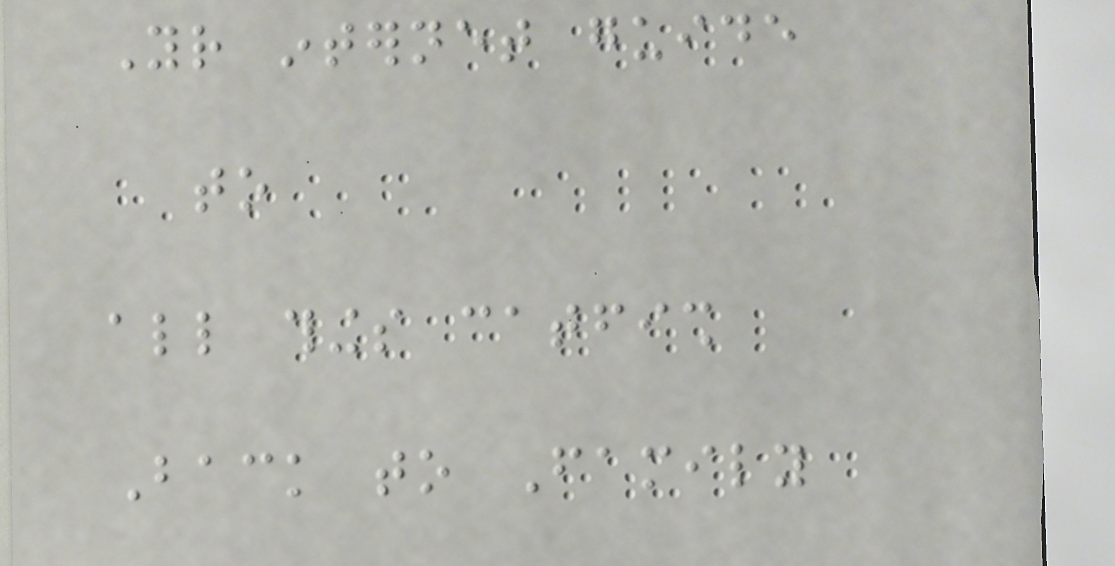Your internet guide
to
all things catfish
Back to Family
